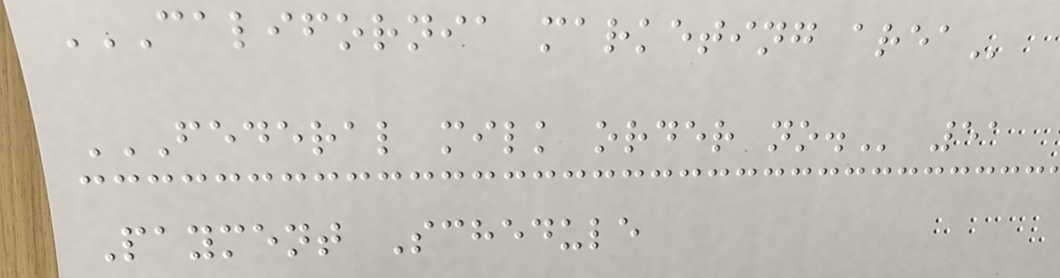CALIFORNIA MARKETING AREA
FEDERAL MILK ORDER NO. 51
Payment Schedule
